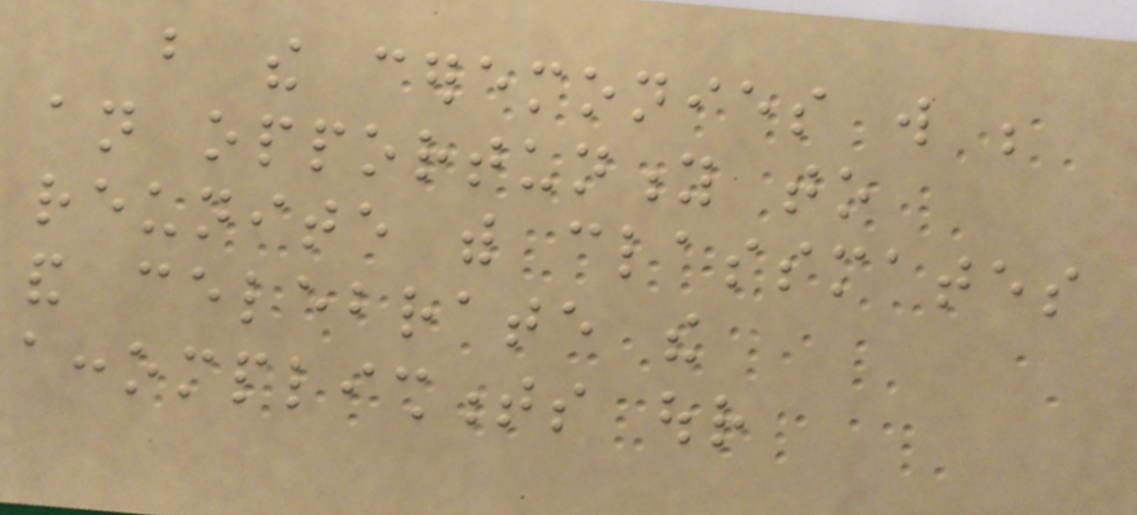but the ceremonies will be
an opportunity to
reunite with classmates
and celebrate the
accomplishments our
